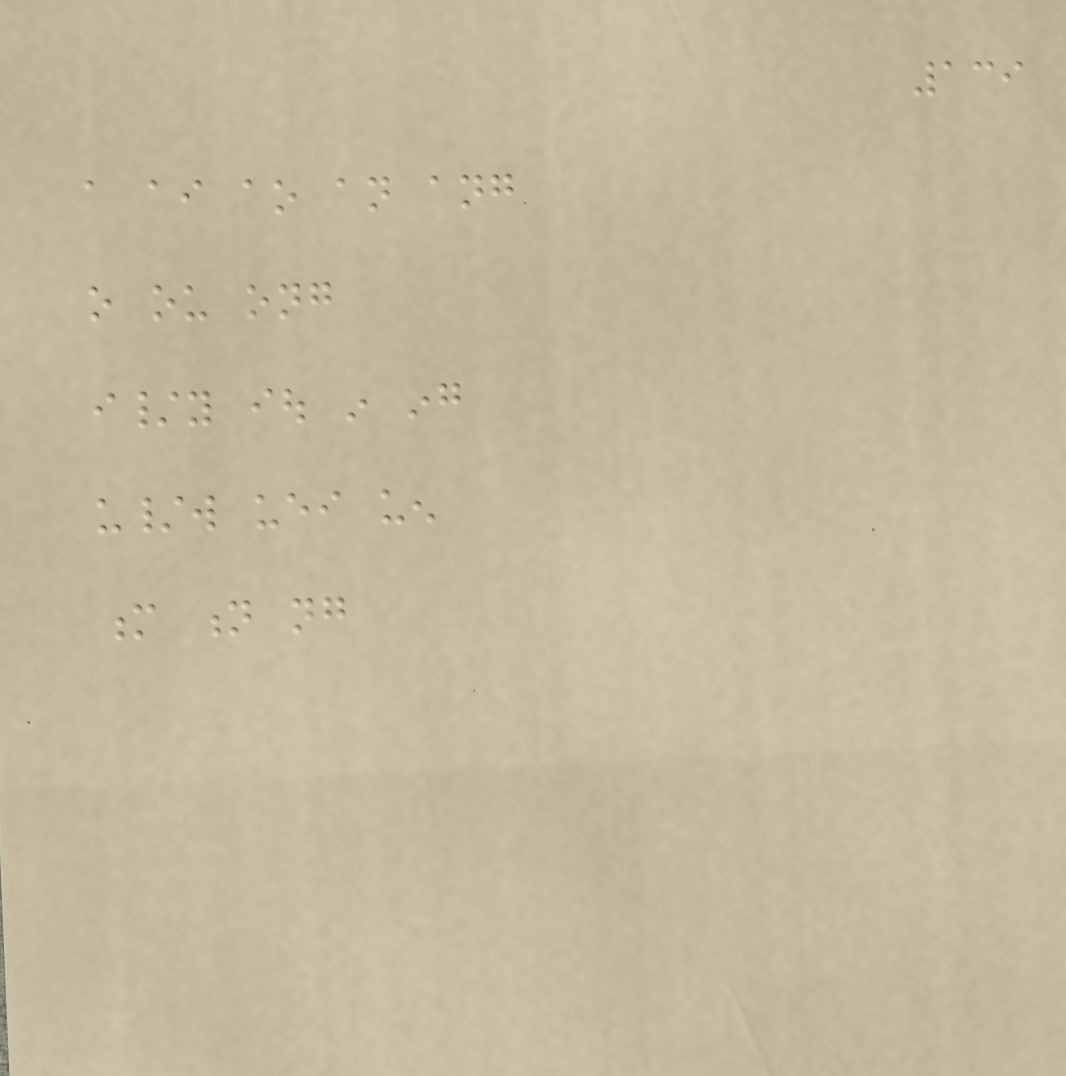139
a ai ao an ang
o ou ong
i/y iou in ing
u/w uei uen
m n ng
